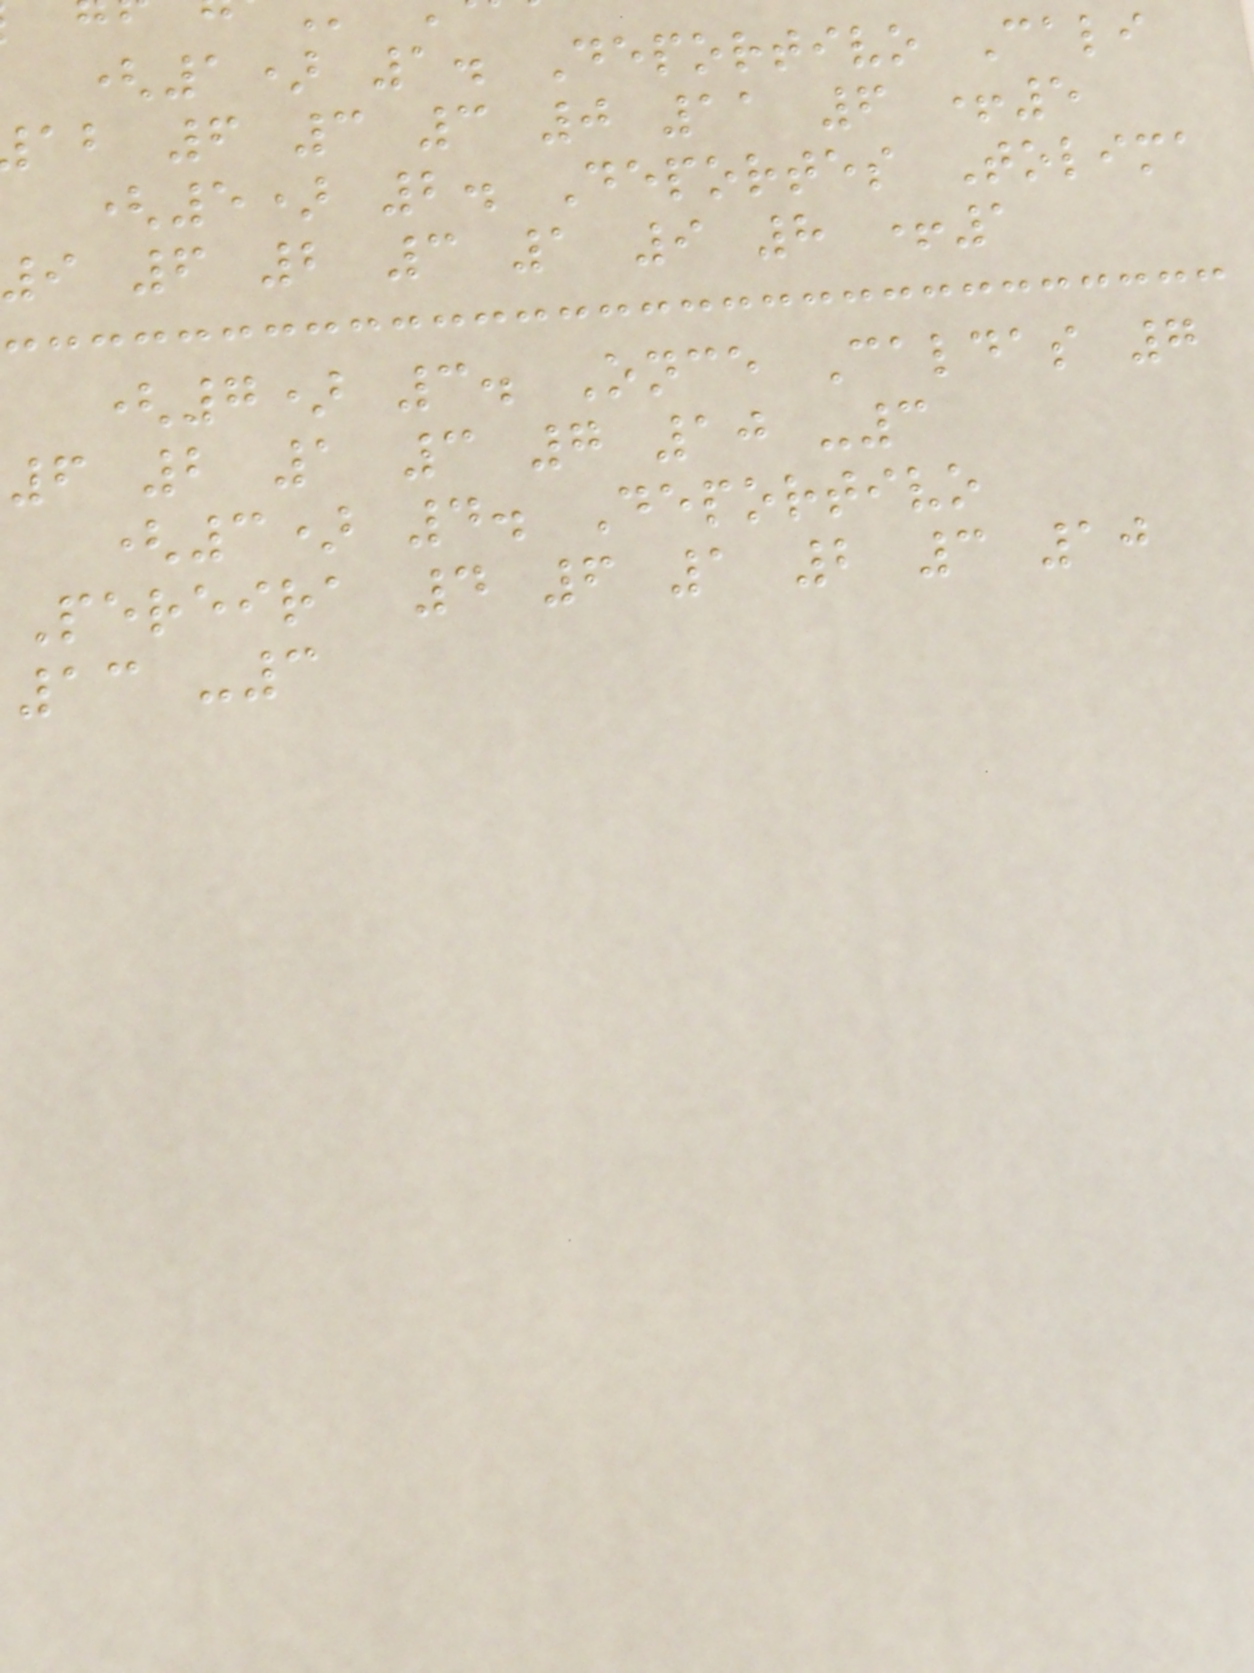(1) 1. Deportivo Cali
ab 6 3 3 0 11 6 +5
(5) 2. Deportes Tolima
9 6 2 3 1 9 8 +1
(7) 3. Once Caldas 7
6 2 1 3 7 10 -3
(3) 4. Deportivo
Pereira 4 6 1 2 3 10
13 -3
